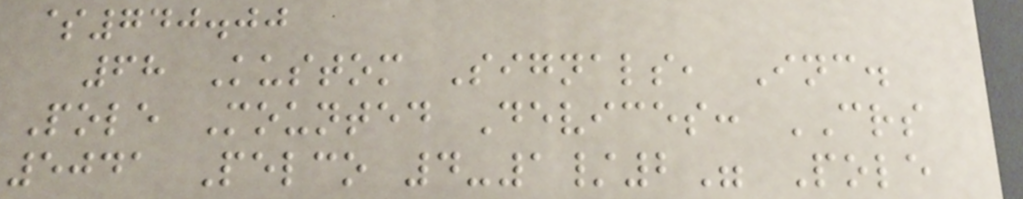$740.00
68 Kustom Signals, Inc.
Pole Mounted Devices: CRS
5041 Pelco 4-1/2" Pole
